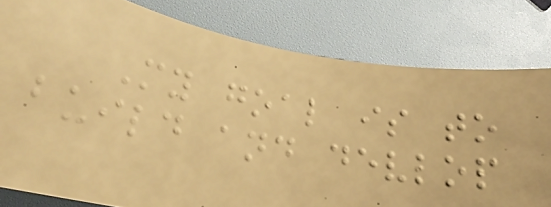My goal is to
build and devlop
